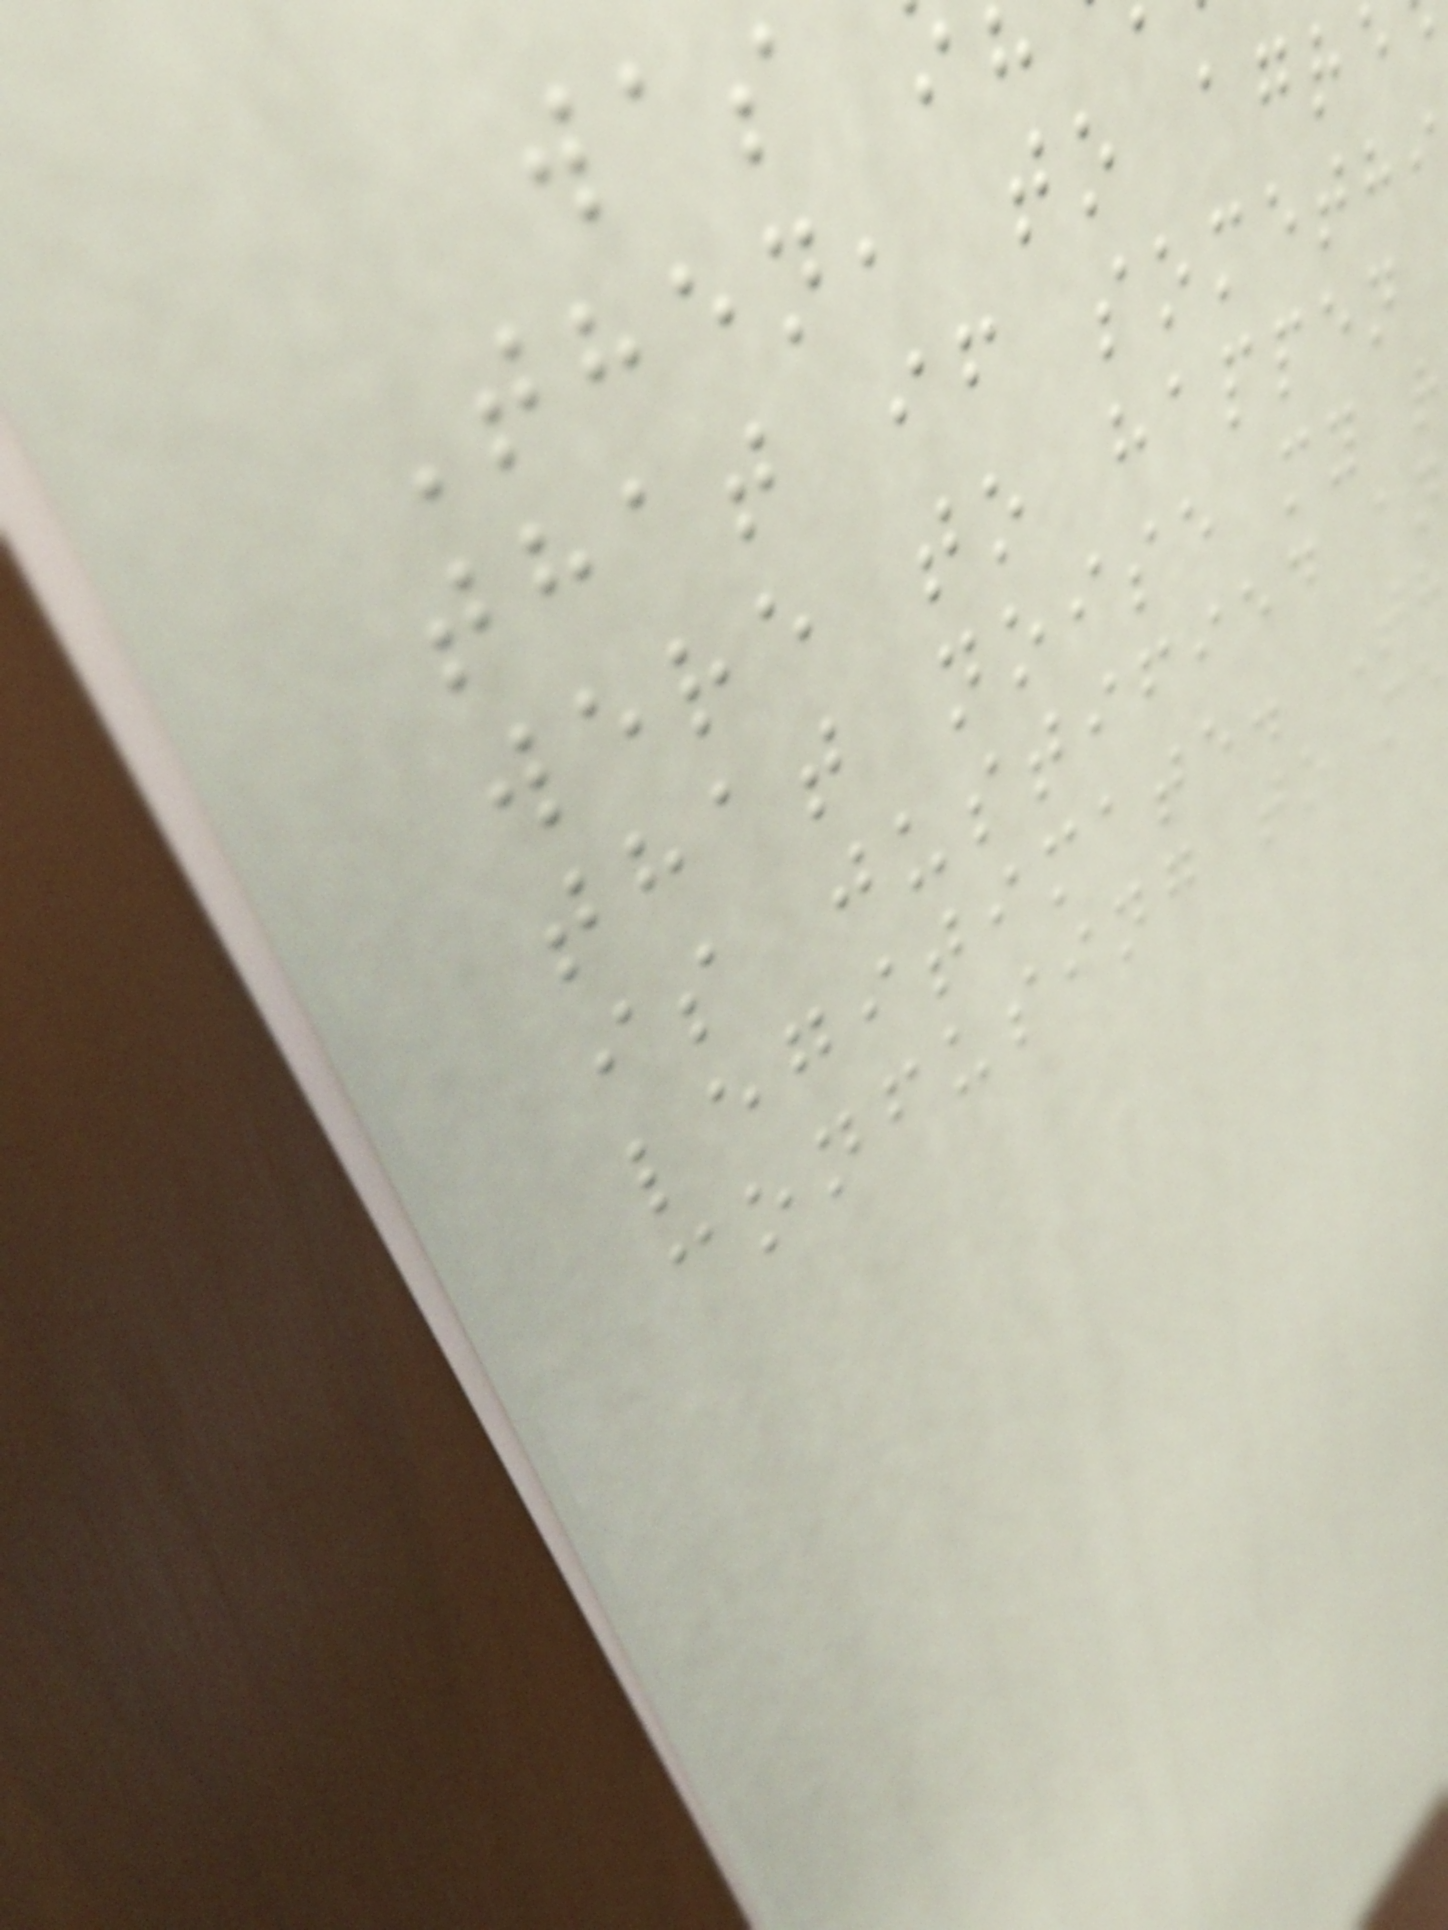Then, to agre
that if somethi
were to happen
that noise my r
is justified an
legitimate. Th
confusing to me
